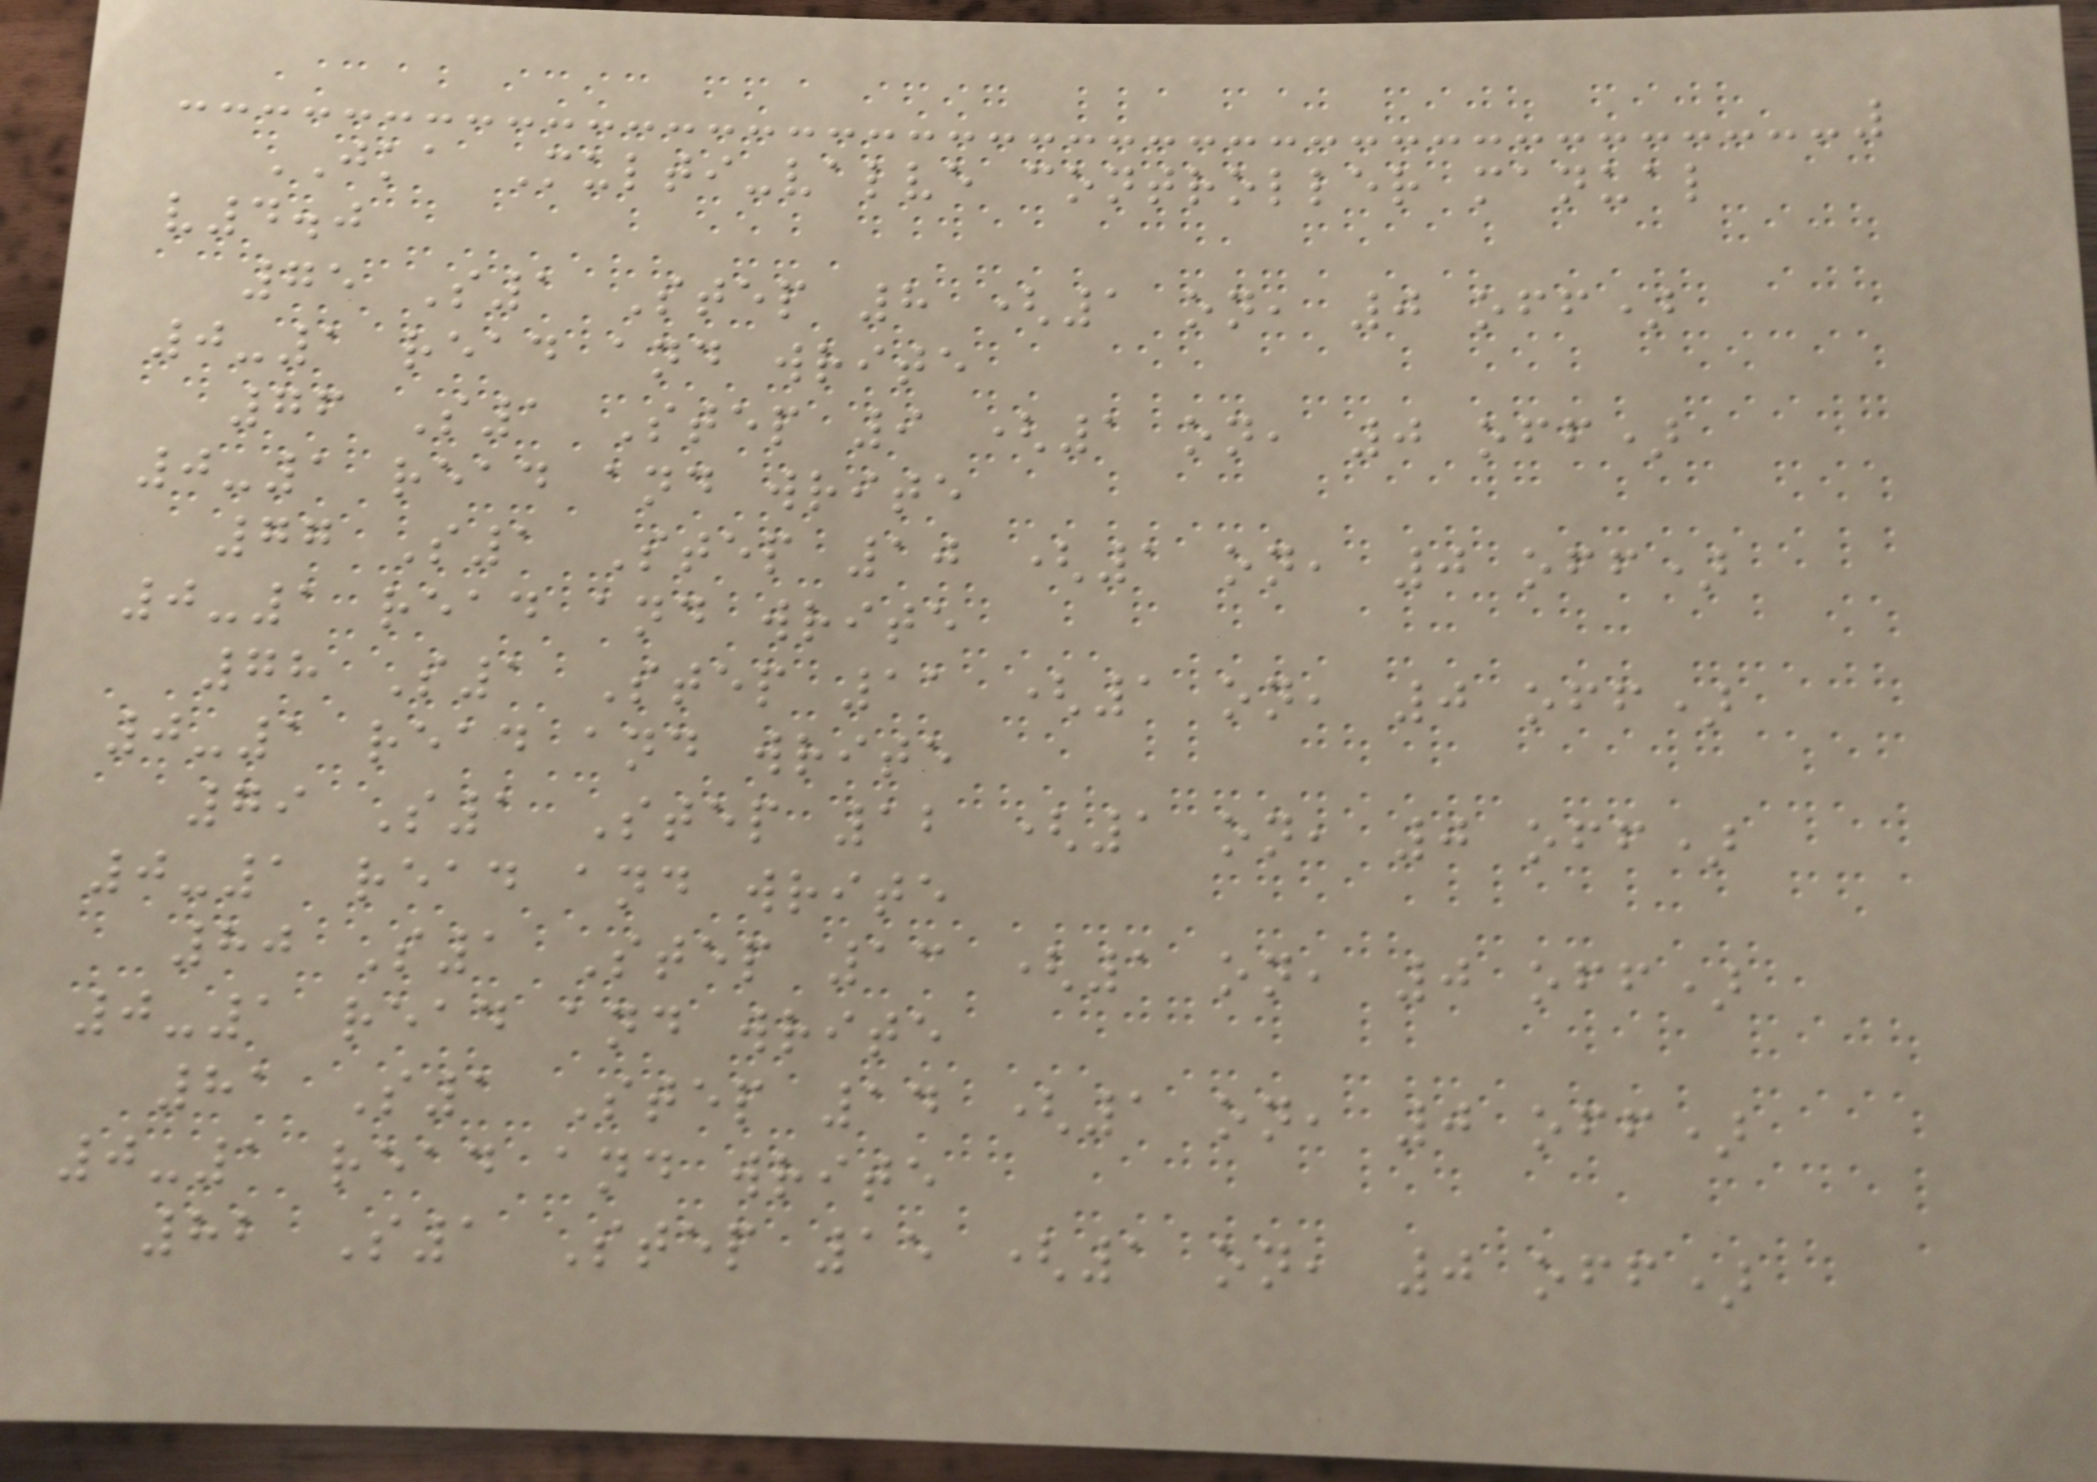JKA Multi-valve controller manual
v4.0
75 S1 Step 8 (1 on, 0 off)
0-1 read and write
76 S1 Step 9 (1 on, 0 off)
0-1 read and write
77 S1 Step 10 (1 on, 0 off)
0-1 read and write
78 S1 Step 11 (1 on, 0 off)
0-1 read and write
79 S1 Step 12 (1 on, 0 off)
0-1 read and write
80 S1 Step 13 (1 on, 0 off)
0-1 read and write
81 S1 Step 14 (1 on, 0 off)
0-1 read and write
82 S1 Step 15 (1 on, 0 off)
